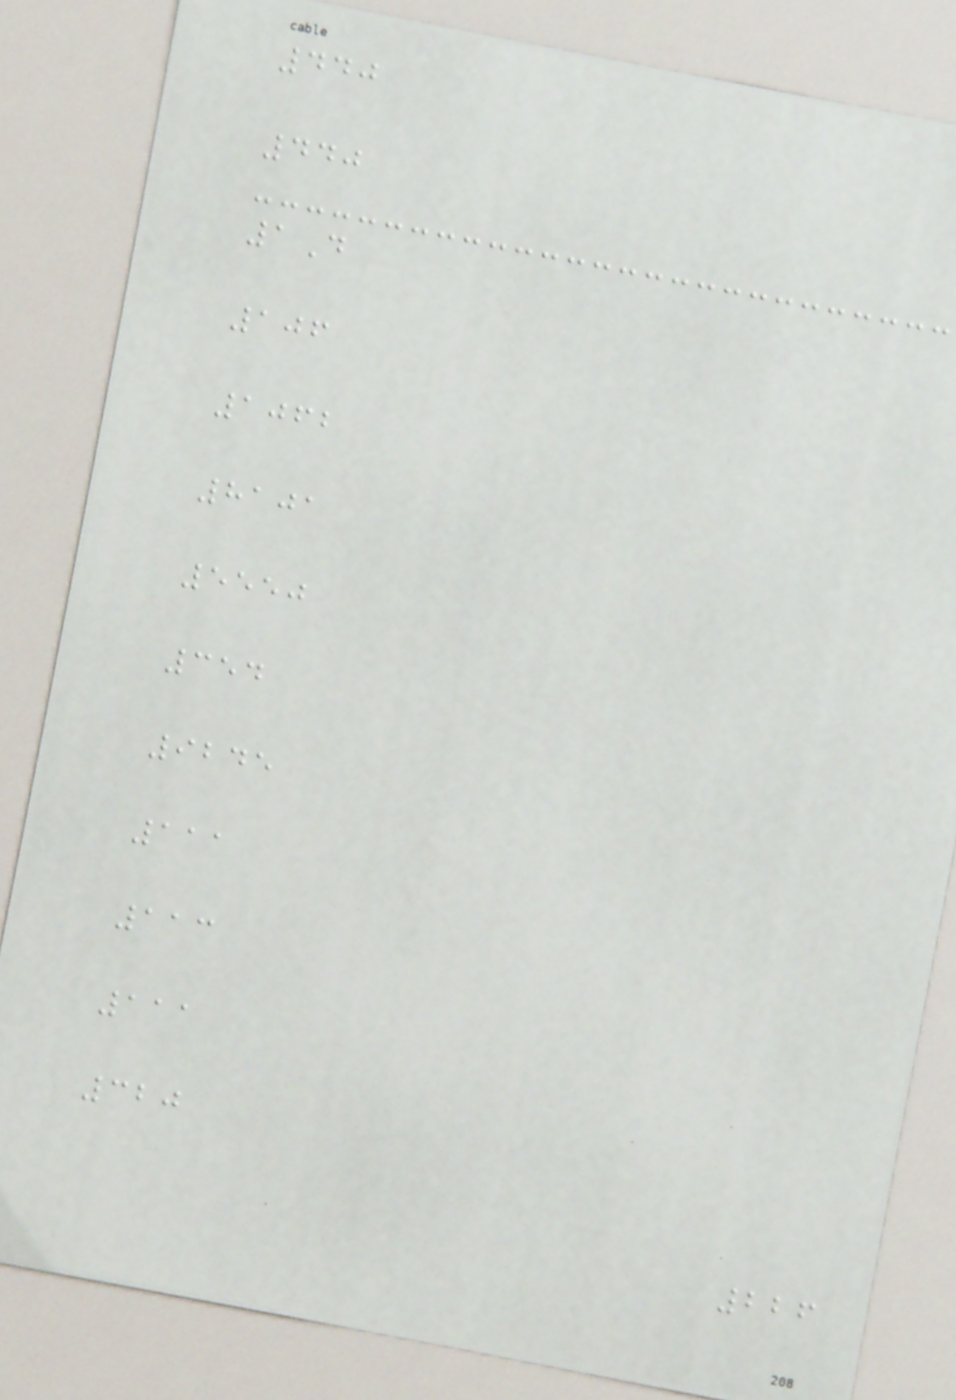440
440
1D
106
1062
8101
5550
354
9245
111
113
111
320
226
